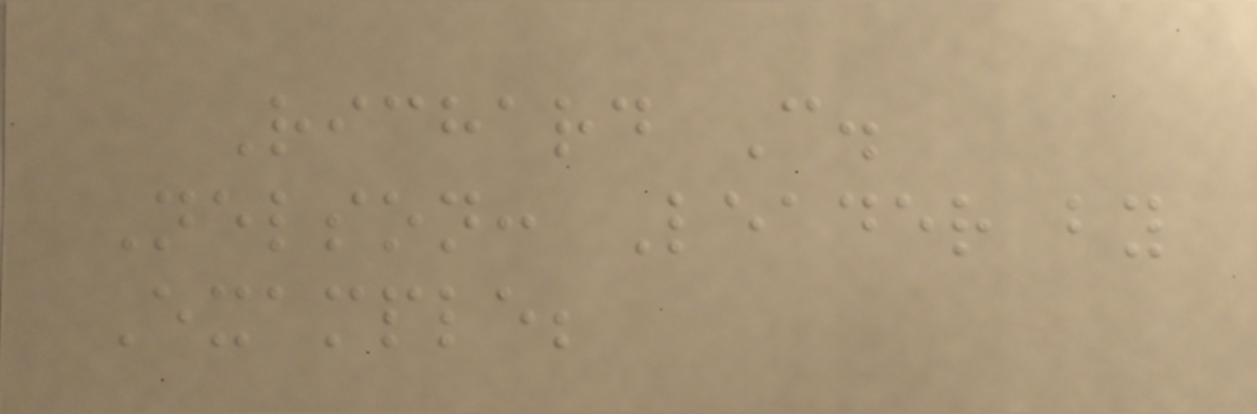Richard C.
Nelson: Leader by
Example;
